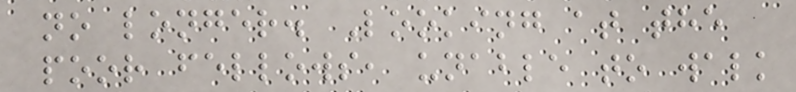no longer. Looking at the
poor fellows, unable to walk
